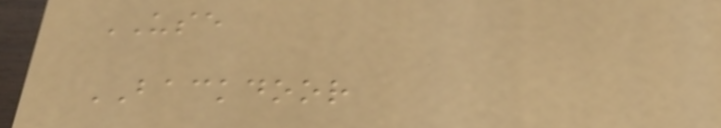USE
BACKDOOR
